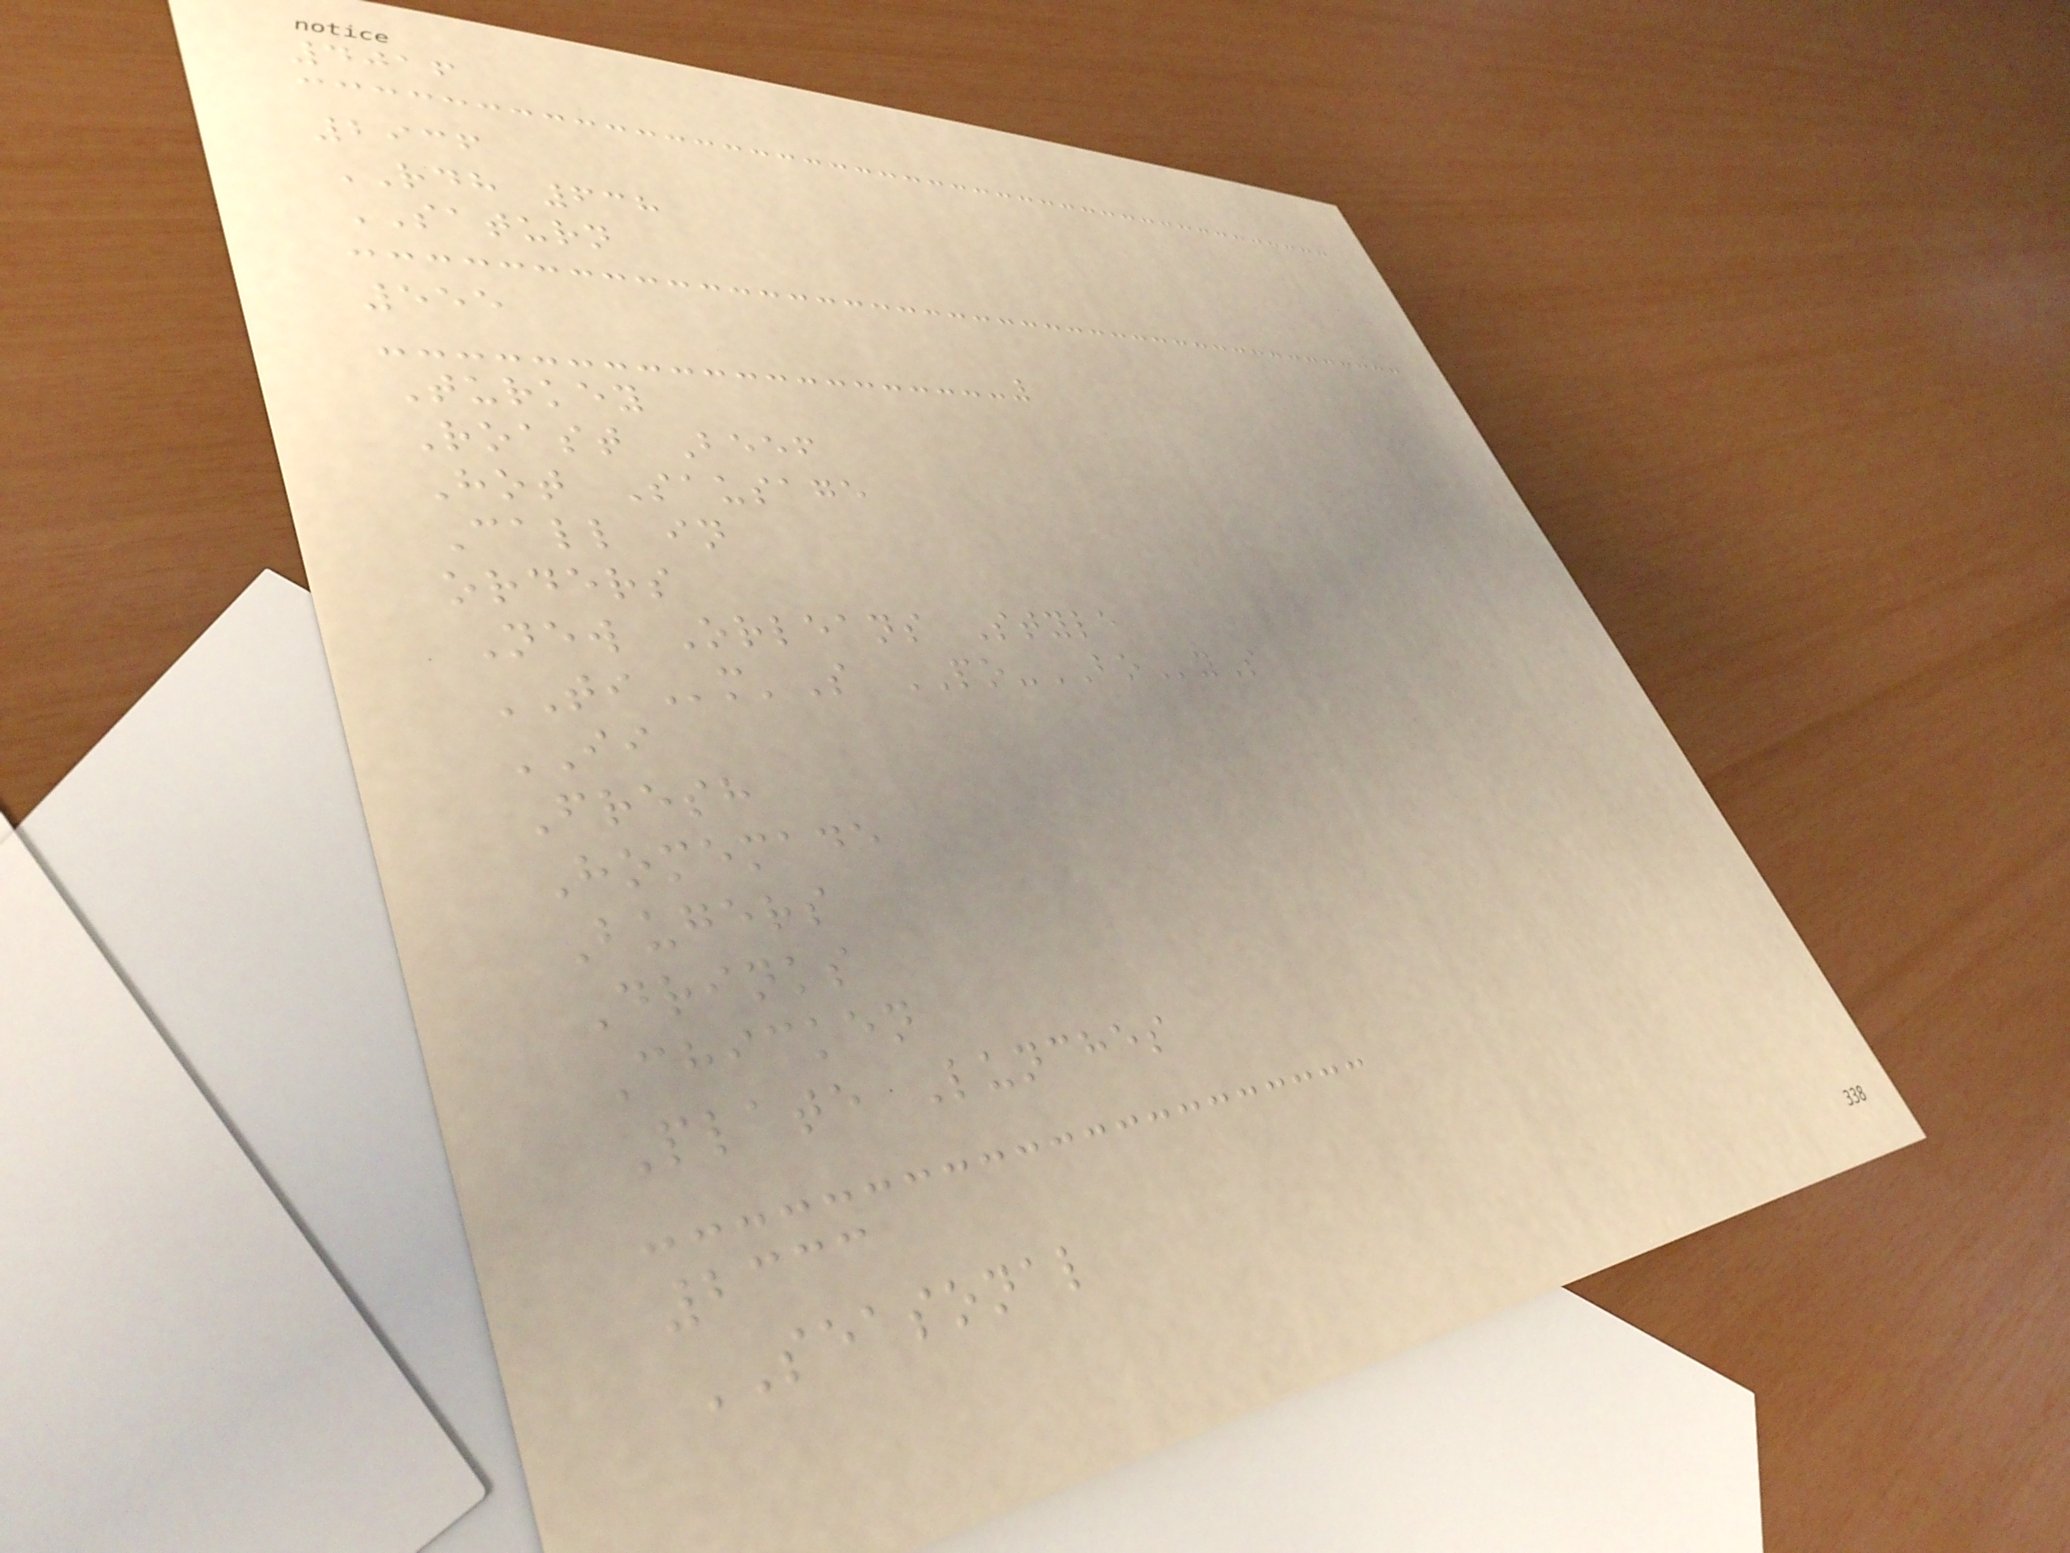4016
2936
RDH 638
SATURN
555
Turkey
Roast Beef
Hot Sausage
Call in
orders
New Orleans Style
TIm'S PO-BOyS
II
Fresh
Homemade
Bugers
Drinks
Chicken
Plate Lunches
2333
SEASONAL
